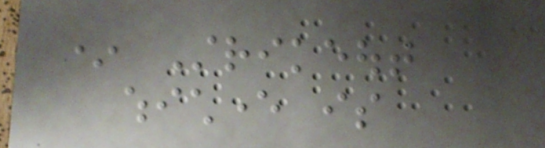* Strikeout
whichever is
